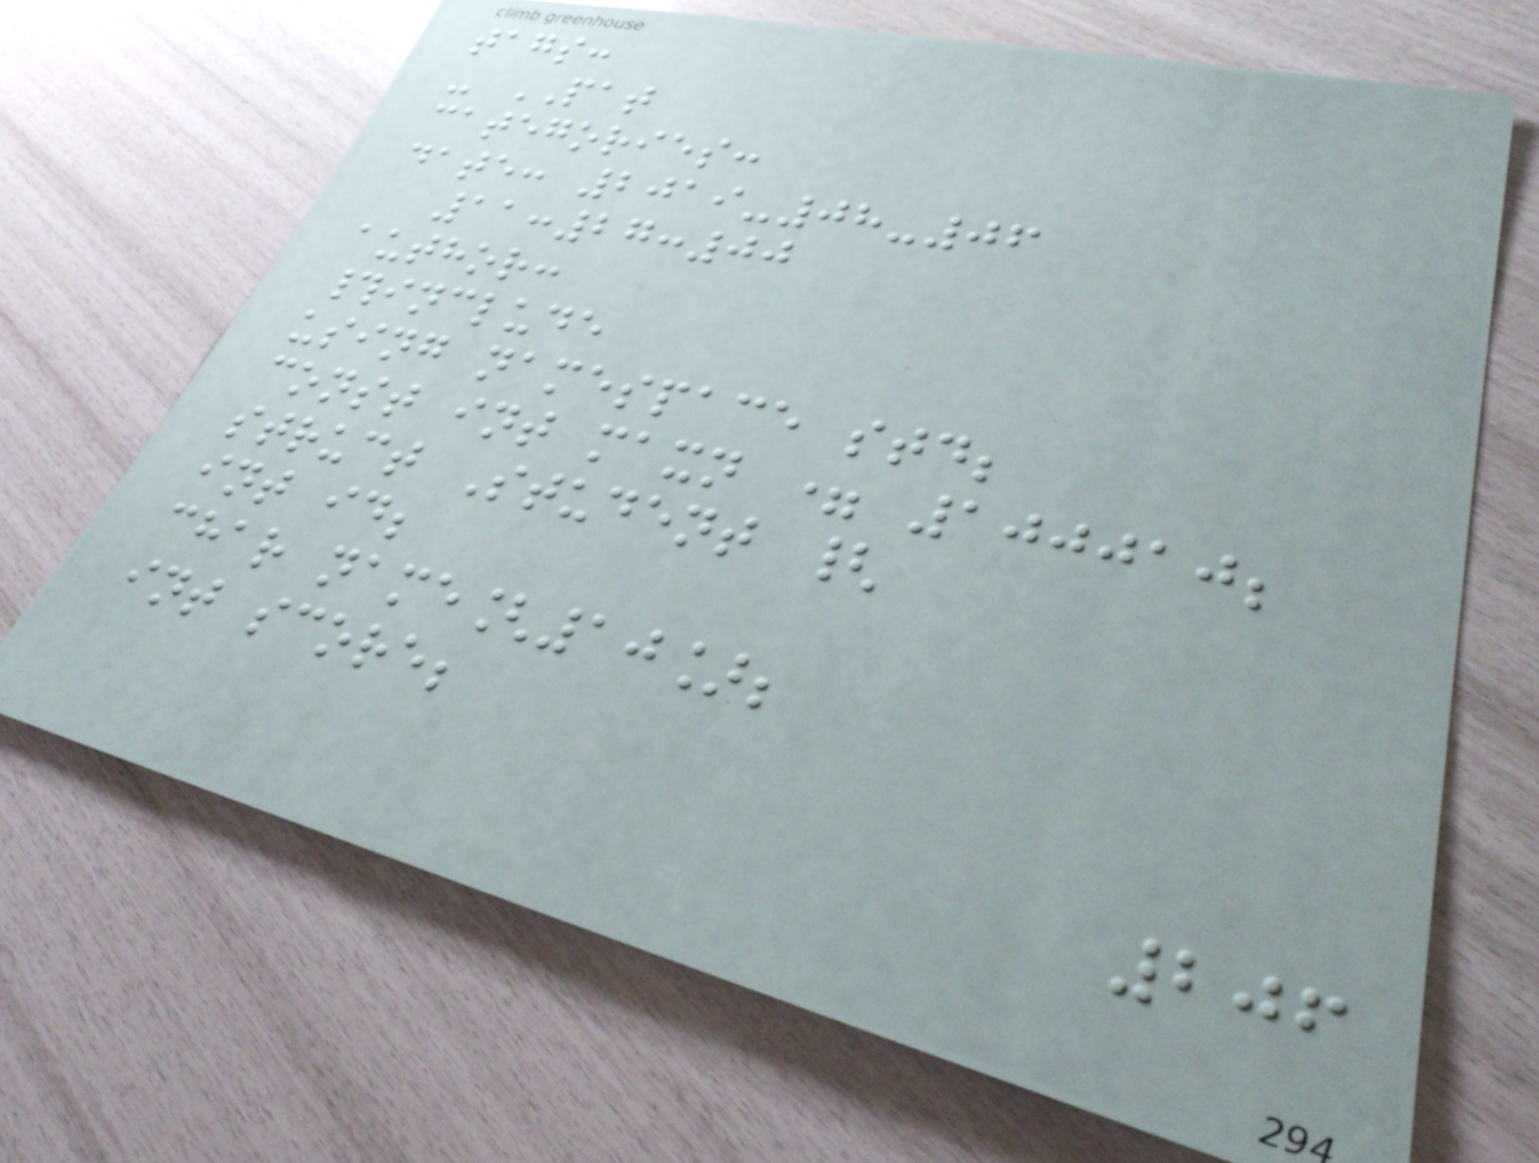tags:
- PAT
categories:
date: 2019-08-06
11:27:00
author:
#include
using namespace std;
const int maxn = 100010;
struct Student {
int id;
char name[10];
int score;
206
